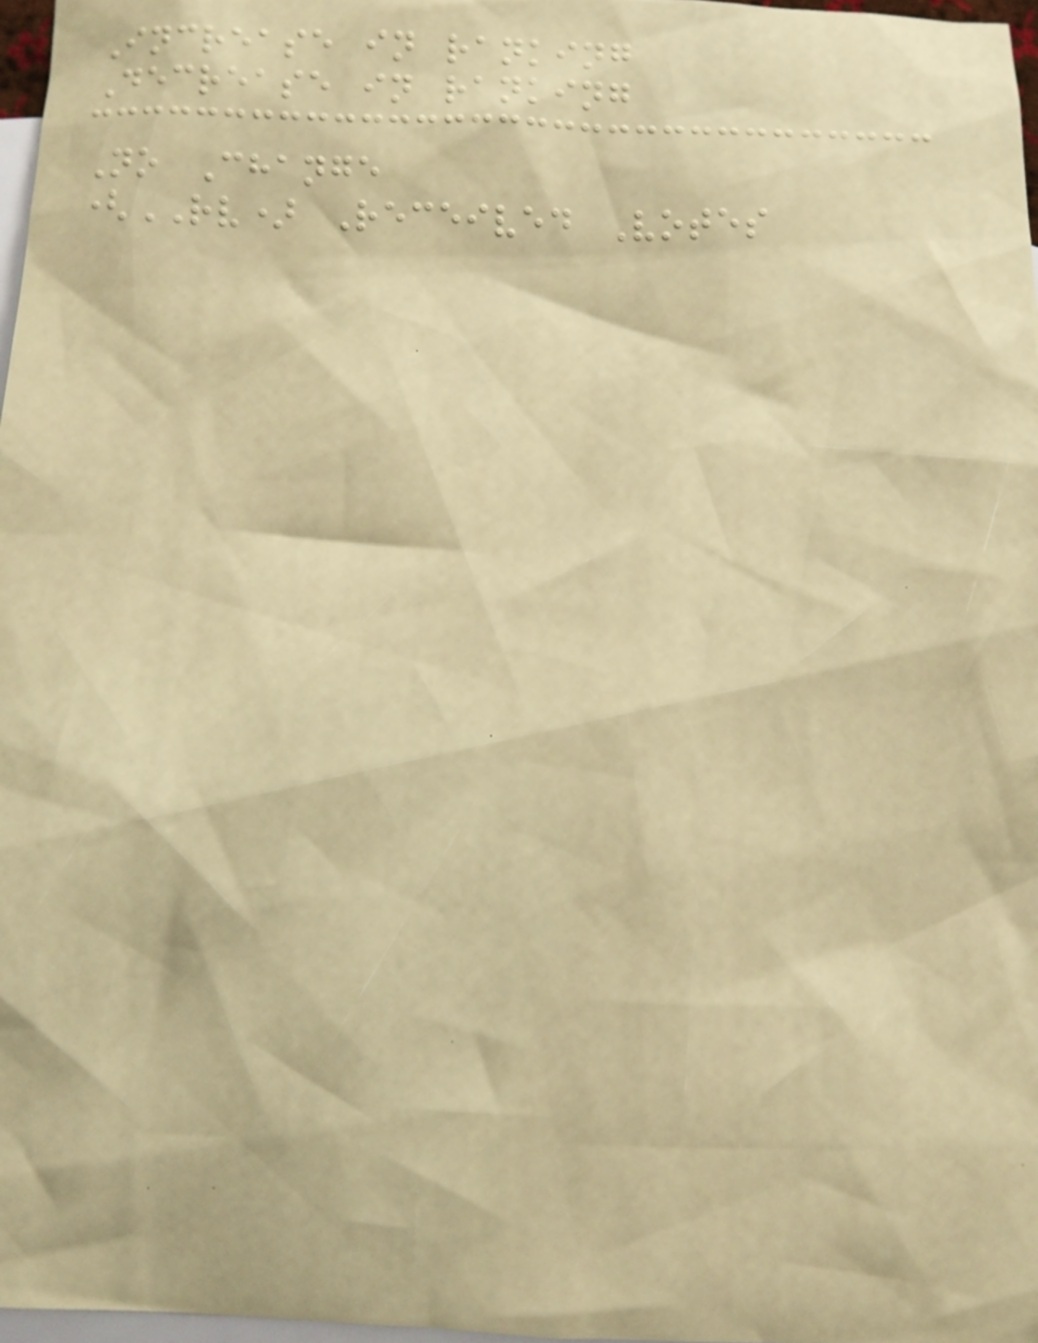Increase in ranking
Decrease in ranking
No Change
(RV) Received Votes
